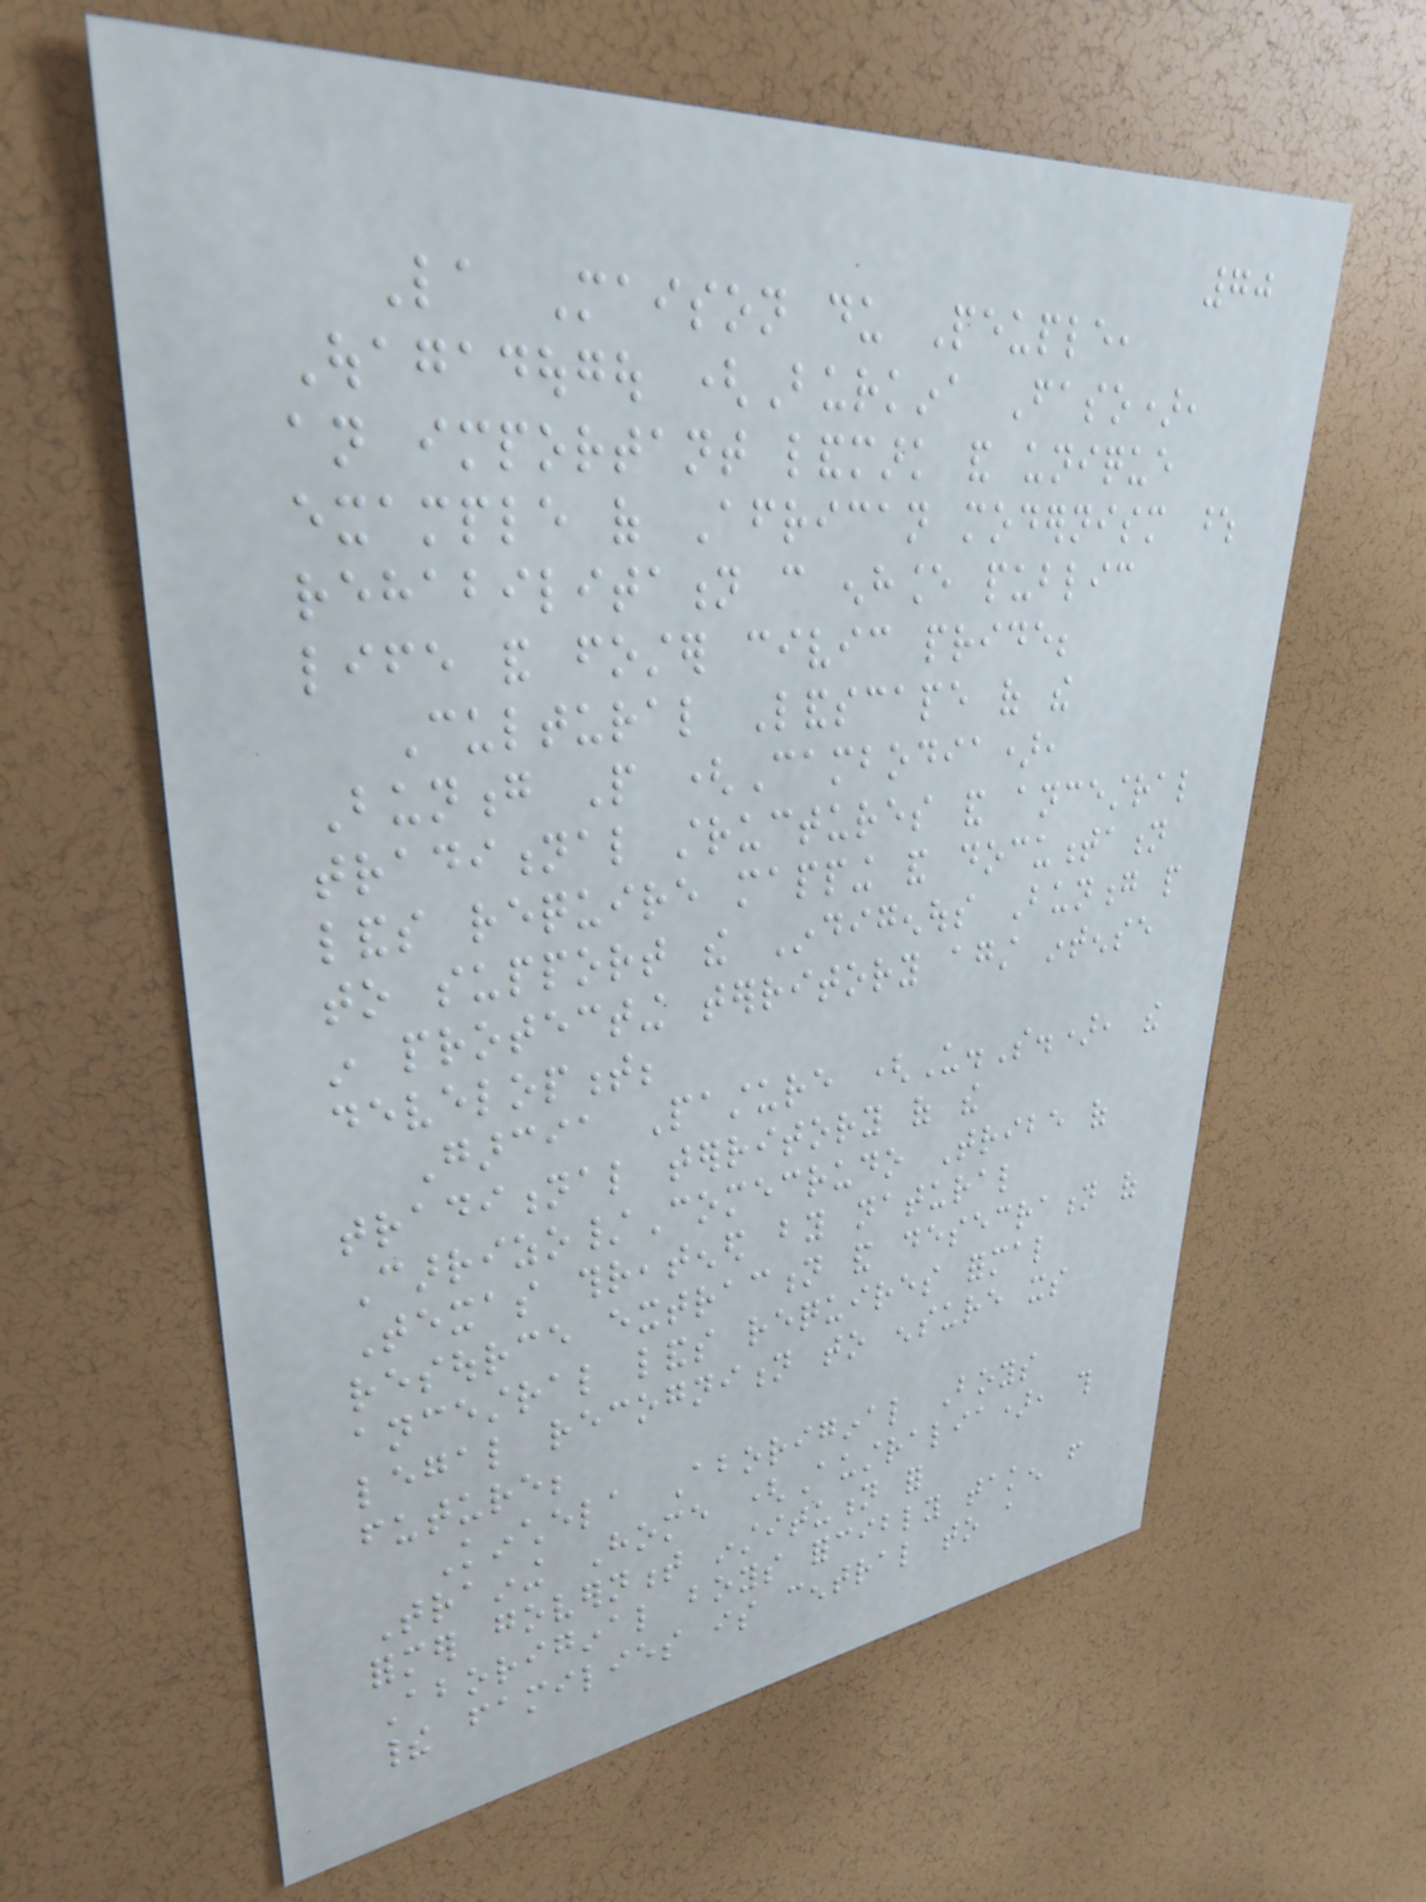70
La Maison du Peuple,
Ouagadougou (Burkina Faso),
an important landmark and unique
example of African modernism whose
rehabilitation can enhance public
life and foster civic pride;
Cultural Landscape of the
Bunong People (Cambodia),
traditional structures and ancestral
lands require mapping and documentation
to support the Indigenous Bunong people
in protecting territory against intense
development;
Garcia Pasture (U.S.), the
traditional territory of the
Carrizo/Comecrudo Tribe of
Texas threatened by natural
resource extraction and desecration of
ancestral lands requires formal
legal recognition to ensure its
future;
Kinchela Aboriginal Boys
Training Home (Australia), this
former government institution for
Aboriginal boys forcibly taken from
their families is central to a
